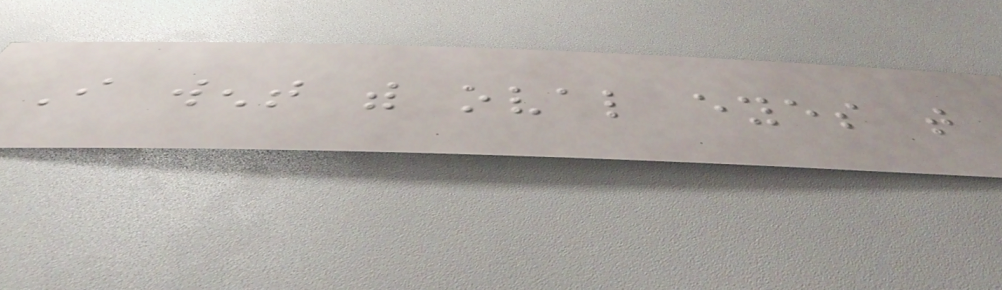I went with oval eyes that
